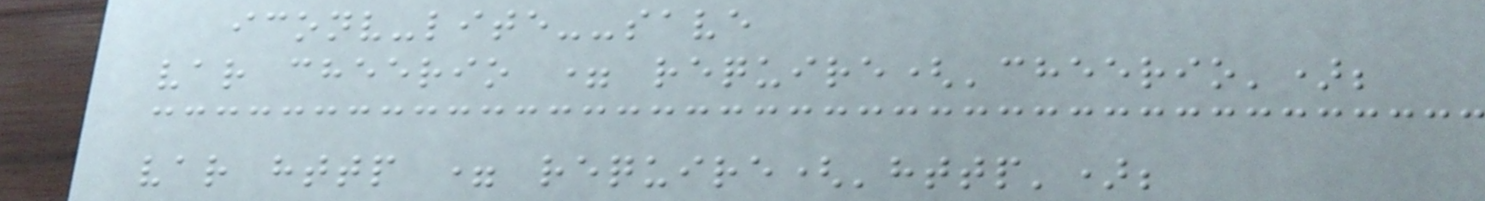iconv-lite--save
var cheerio = require('cheerio');
var http = require('http');
